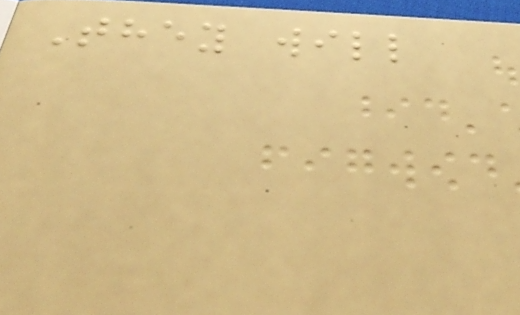They will
